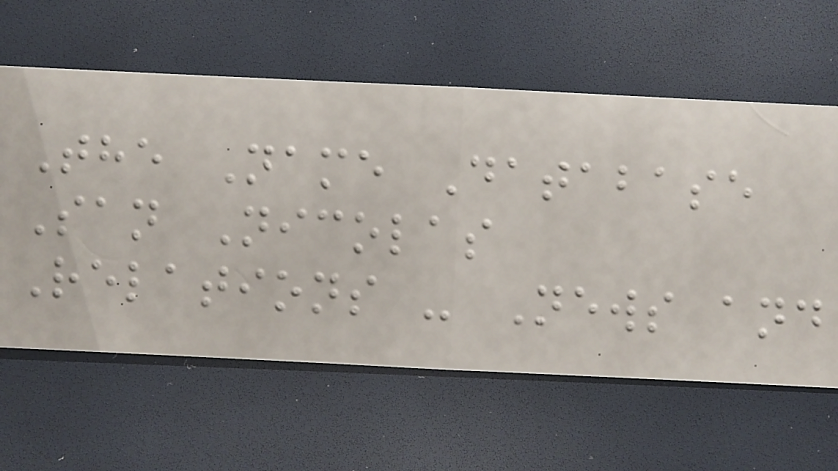The Name Database
San Nicolas
Relations - News and
